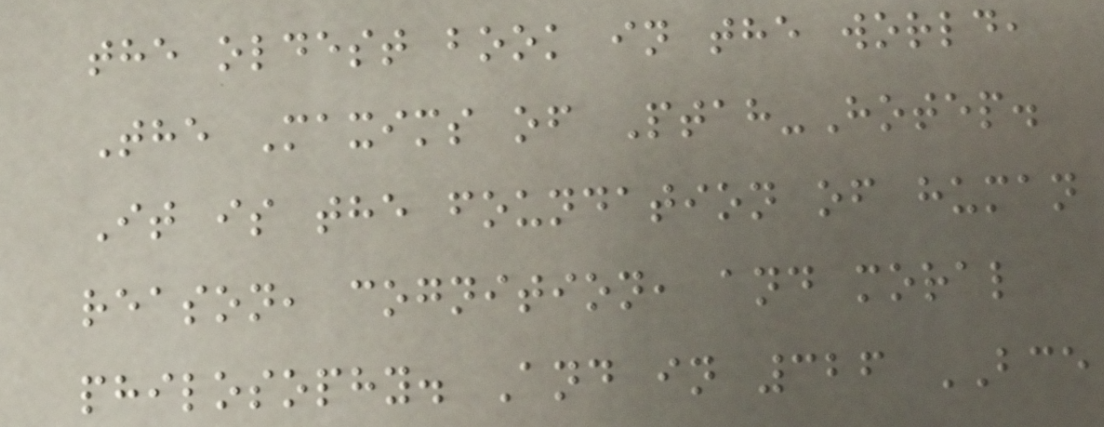the oldest book in the world,
The Maxims of Ptah-Hotep.
It is the foundation of human
reason, cognition, and moral
philosophy. And in 326 BCE
